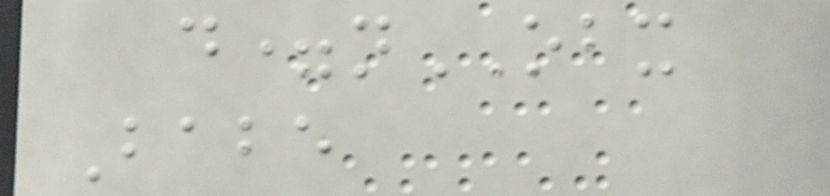d=nOBX
Babe
